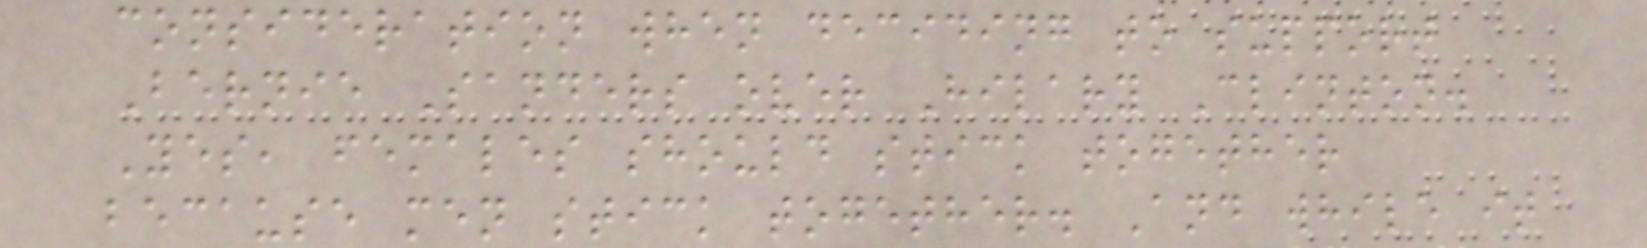consideration when deciding to support
Bernie Sanders over Hilary Clinton.
Yes, females should stick together
because men stick together. And while it
